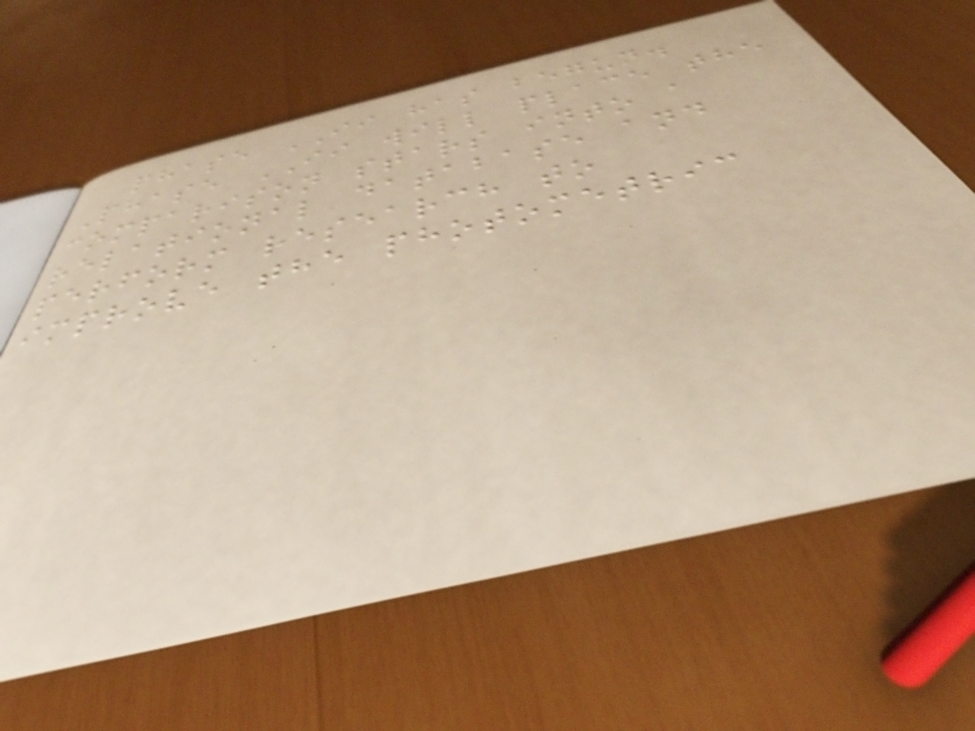phase II has begun.
Phase II will place the
comparison stars into a
relational database and
perform research to
improve the photometric
